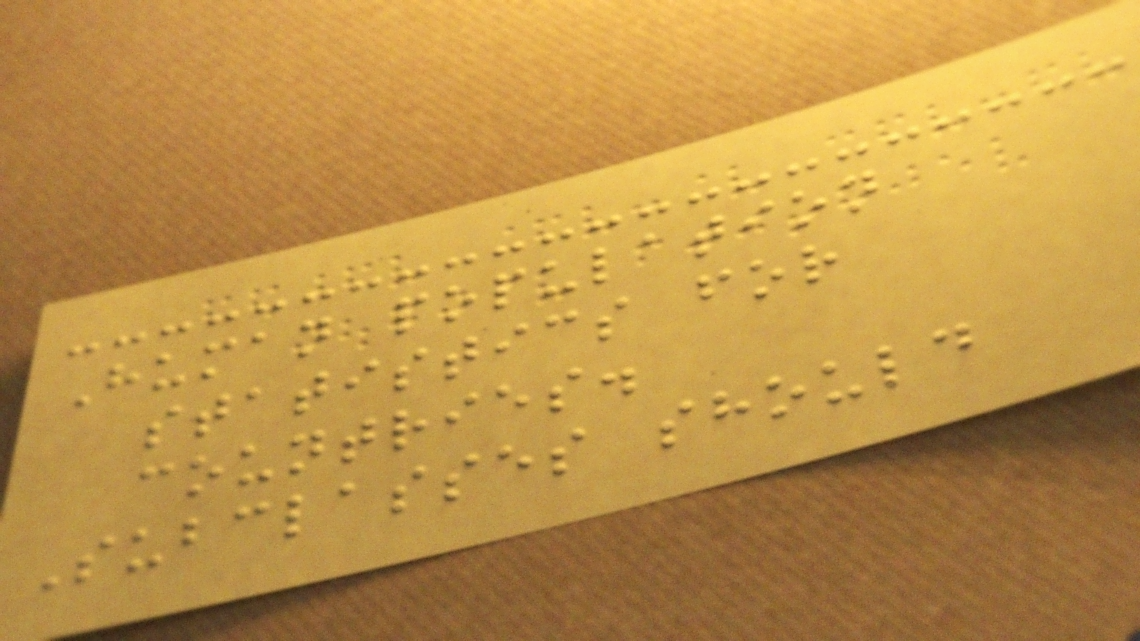Human population
statistics for
countries.
Subclasses should
